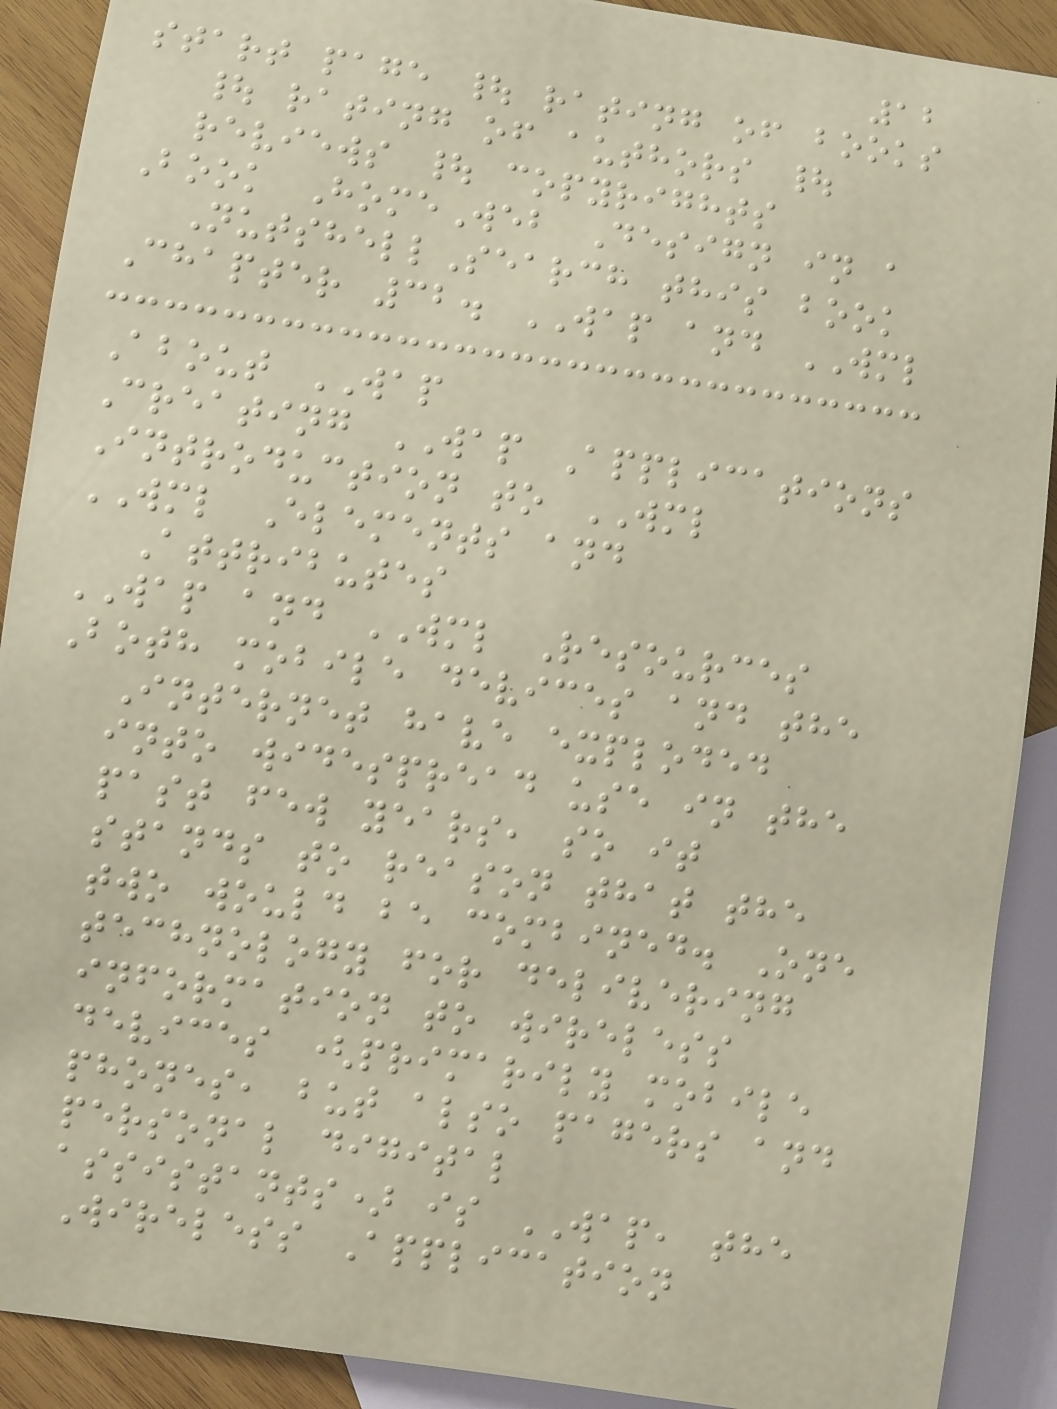12
start page | rating of books
| rating of authors |
reviews | copyrights
Book HomeWeb Design in a
NutshellSearch this book
Chapter 32. WAP and WML
About WAP
Creating WAP Applications
Introduction to WML
WML Elements and
Attributes
WAP and WML Resources
Both mobile devices and the
Internet have exploded
into widespread use in the
past few years, so it
stands to reason that the
two would be combined. One
technology for delivering
information to wireless
devices (primarily mobile
phones, but also pagers and
personal digital
assistants) is WAP, the
Wireless Application
